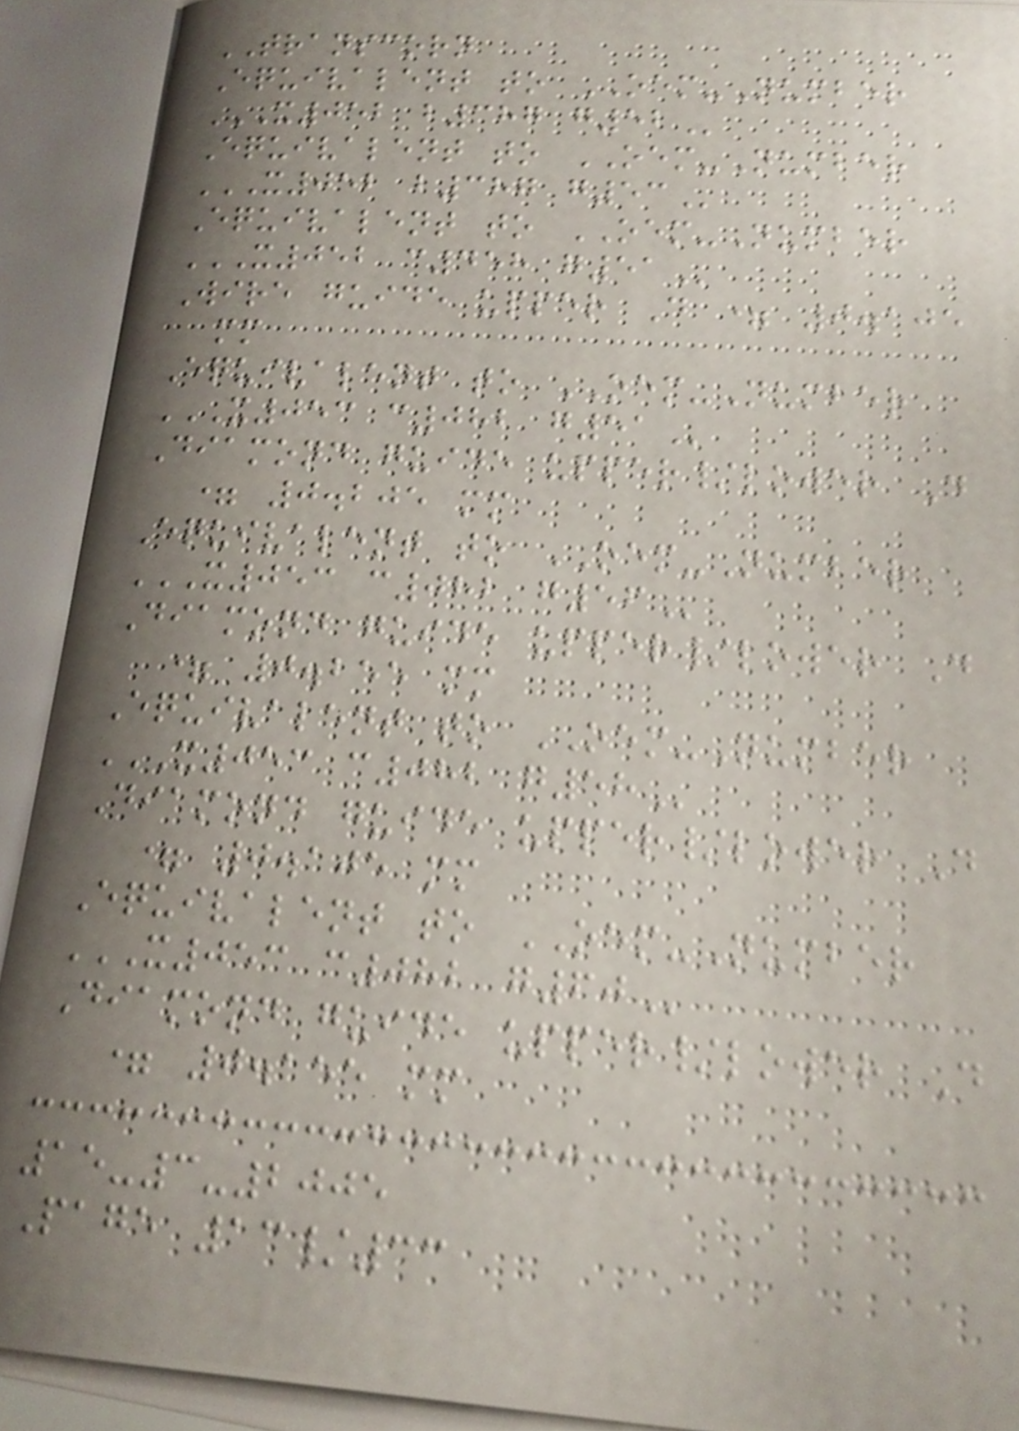TRANSCORN
Equivalent to OEM-Number
X052 B387 G52
Equivalent to OEM-Number
X052 B387 G53
Equivalent to OEM-Number
X052 C458 G51
Wire guide upper D = 0.105
mm
Equivalent to OEM-Number
X053 C082 G51
Diamond guide upper/lower D
= 0.205 mm
Equivalent to OEM-Number
X053 C082 G56
Diamond guide upper/lower D
= 0.255 mm
Equivalent to OEM-Number
X053 C082 G58
Diamond guide upper/lower D
= 0.105 mm
Equivalent to OEM-Number
X053 C082 G60
Diamond guide upper/lower D
= 0.155 mm
15-3-2005
Page 13/33
